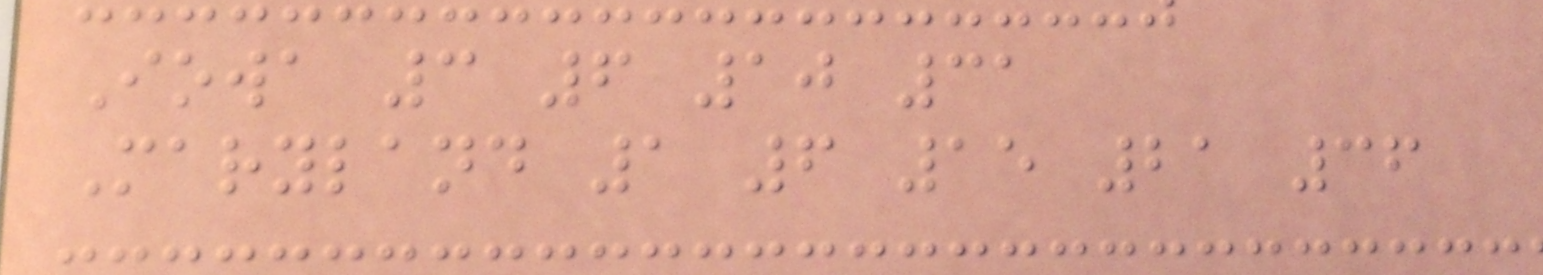Iowa 3 6 10 31
Maryland 1 6 15 21 36
